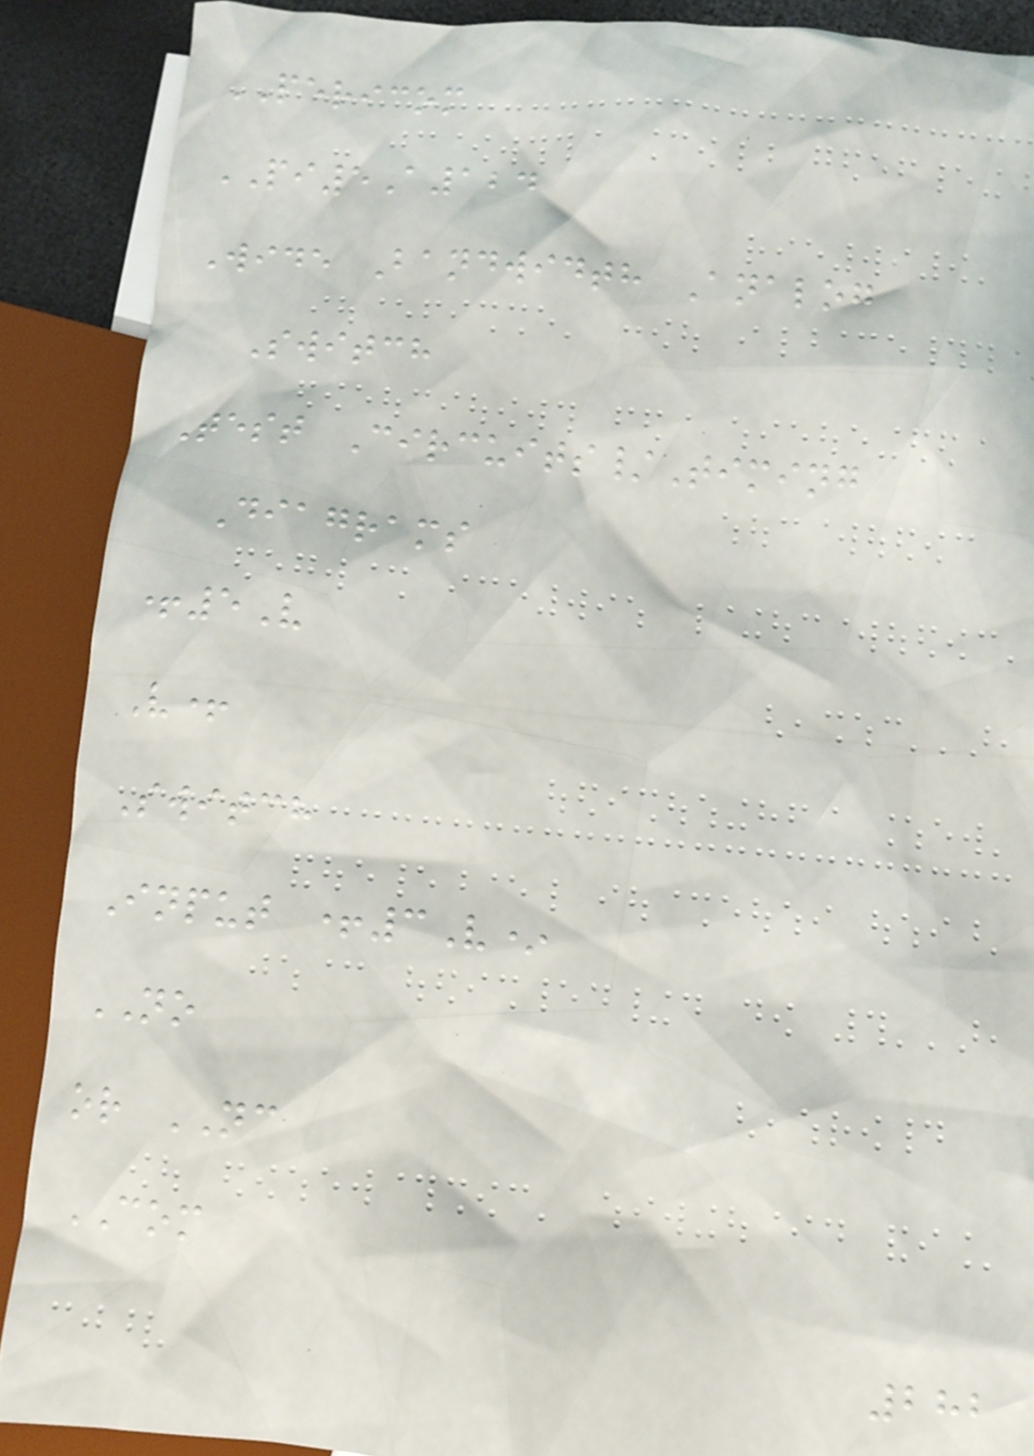PERICOM
PI5A124
Wide Bandwidth Analog
Switch
Test Circuits/Timing
Diagrams
+5V
V+
Switch
Input +3V*
NO
or NC
COM
282
